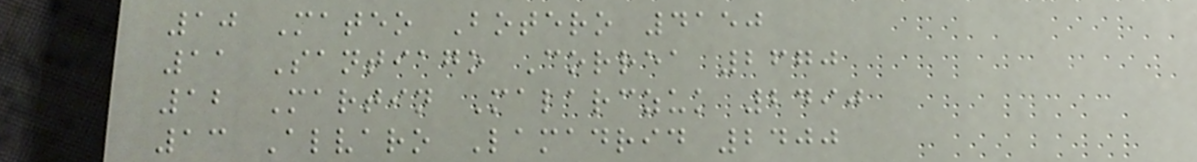10 Mateo Botero 4150
11 Santiago Correa 2670
12 Martin Malarczuk 2490
13 Alvaro Lamadrid 2400
